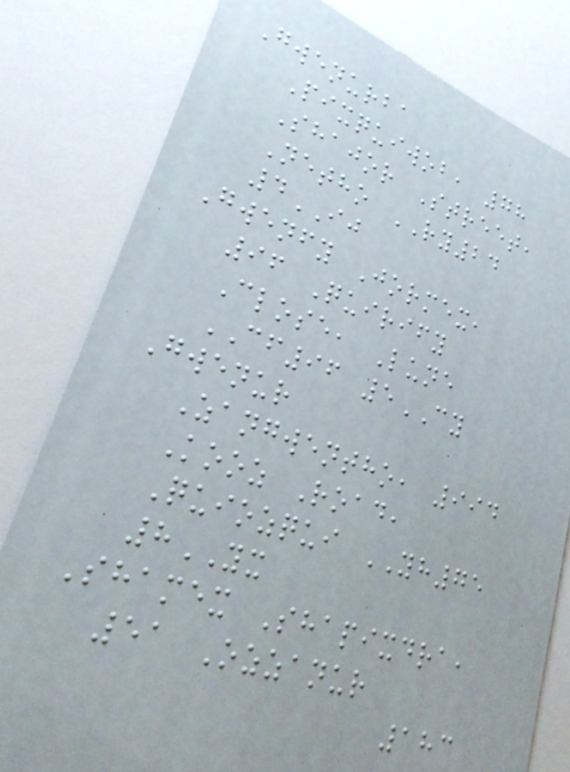Gwenurba
Pixquiwob, 78
Shajor Street,
Netho RY24
4IJ
Gwenfy Jormex,
96 Quirify
Close, Lune
CF96 5CY
Gwenur
Zangwentho, 994
Kooz Road,
Quiozqui YH75
8YX
Shamex Shapixdra,
51 Ozzanur
183
